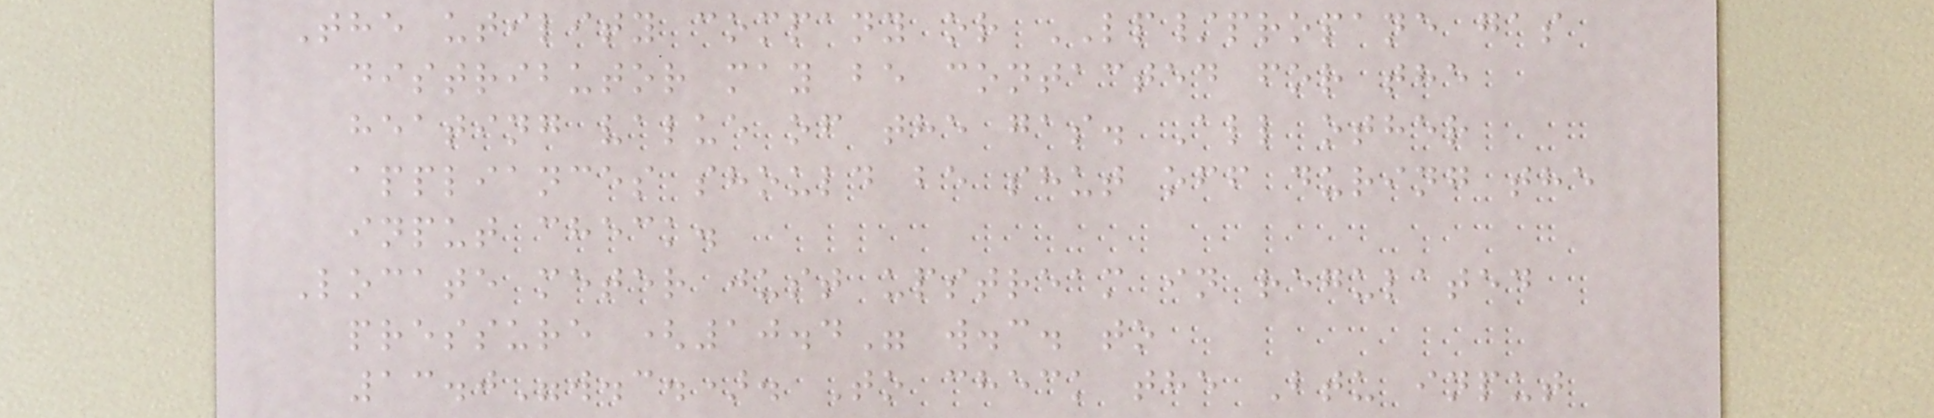The utility company or LP/propane gas
distributor may be contacted for the
heating value of the gas. All other
appliances should be shut off during the
input check.
Locate meter just upstream in regulated
pressure (10.4" w.c. to
13.0"w.c.). To check the Btu input
